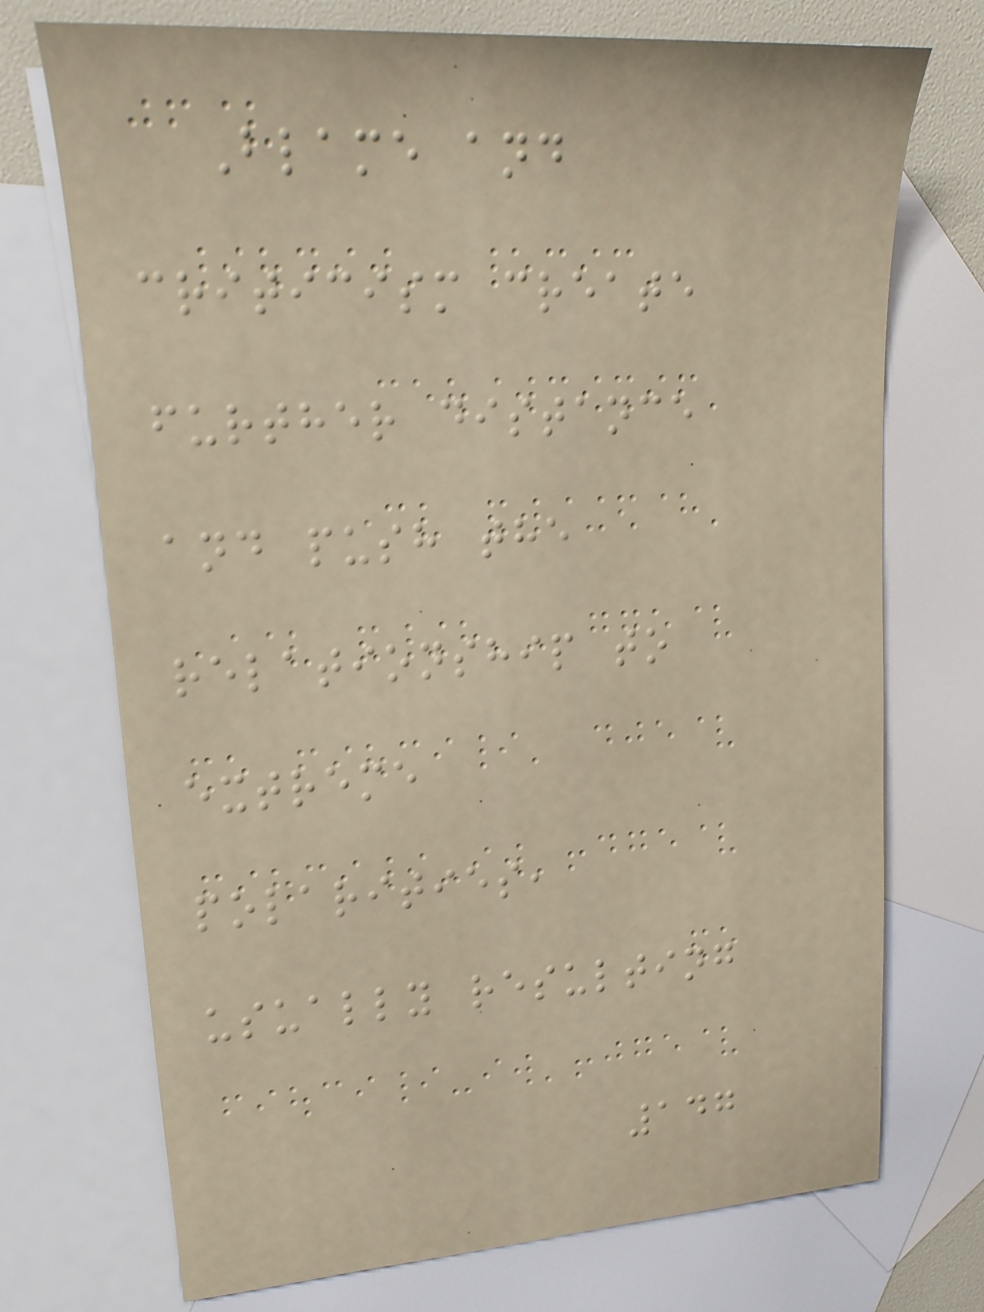Blame and
criticism create
further distance
and push the
relationship to
extreme
polarities,
usually resulting
147
